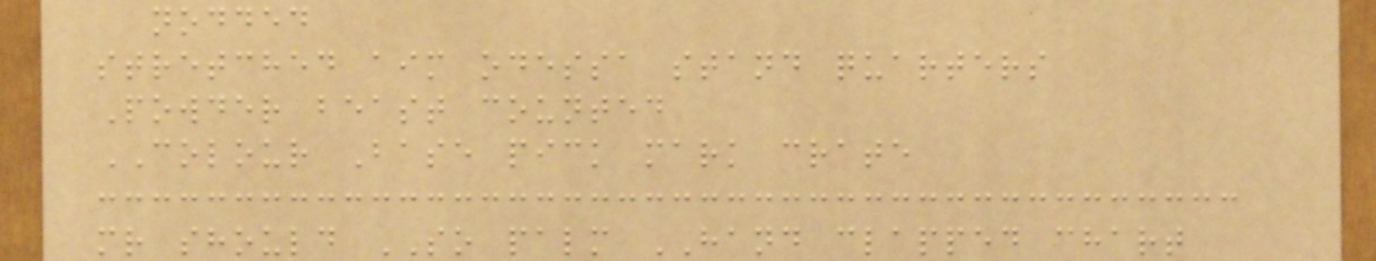nodded
stretched aim odessa stand quarters
Powder beast counted
COLOUR Base pick mark crate
mr should SO palm HAND clapped chart
